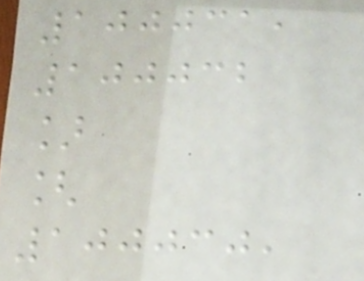100031,
100032
]
[
100030,
